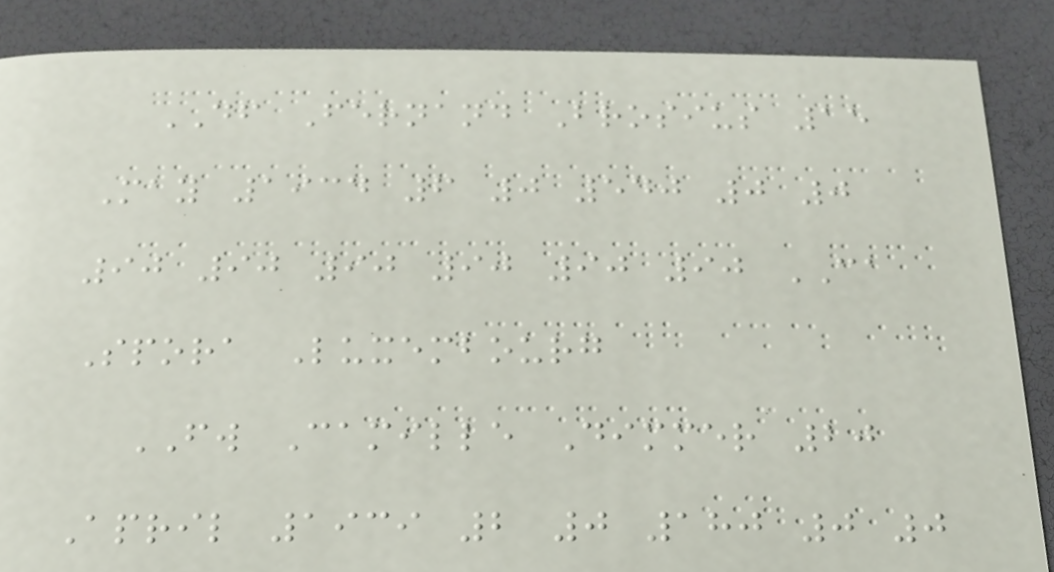DF Fernand Brosius 15
May 1934 6 0 540 0 0
90 90 90 90 90 90 CA
Spora Luxembourg
FW Camille Dimmer 20
April 1939 2 0 180 0 0
